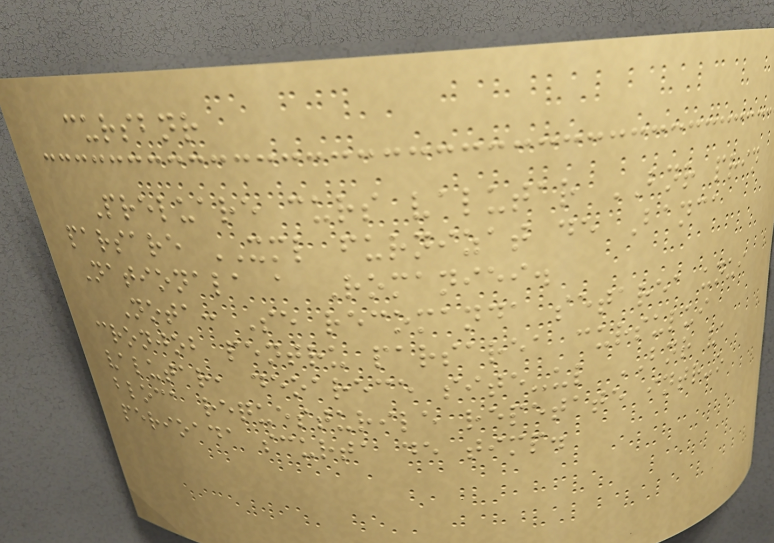cursbnr
Preluare curs valutar BNR prin
parsare XML furnizat de Banca
Nationala a Romaniei.
Nota: Se recomanda setarea unui
cronjob pentru parsarea cursului
valutar, deoarece site-ul BNR va
bloca requesturile repetate intr-o
perioada scurta de timp.
